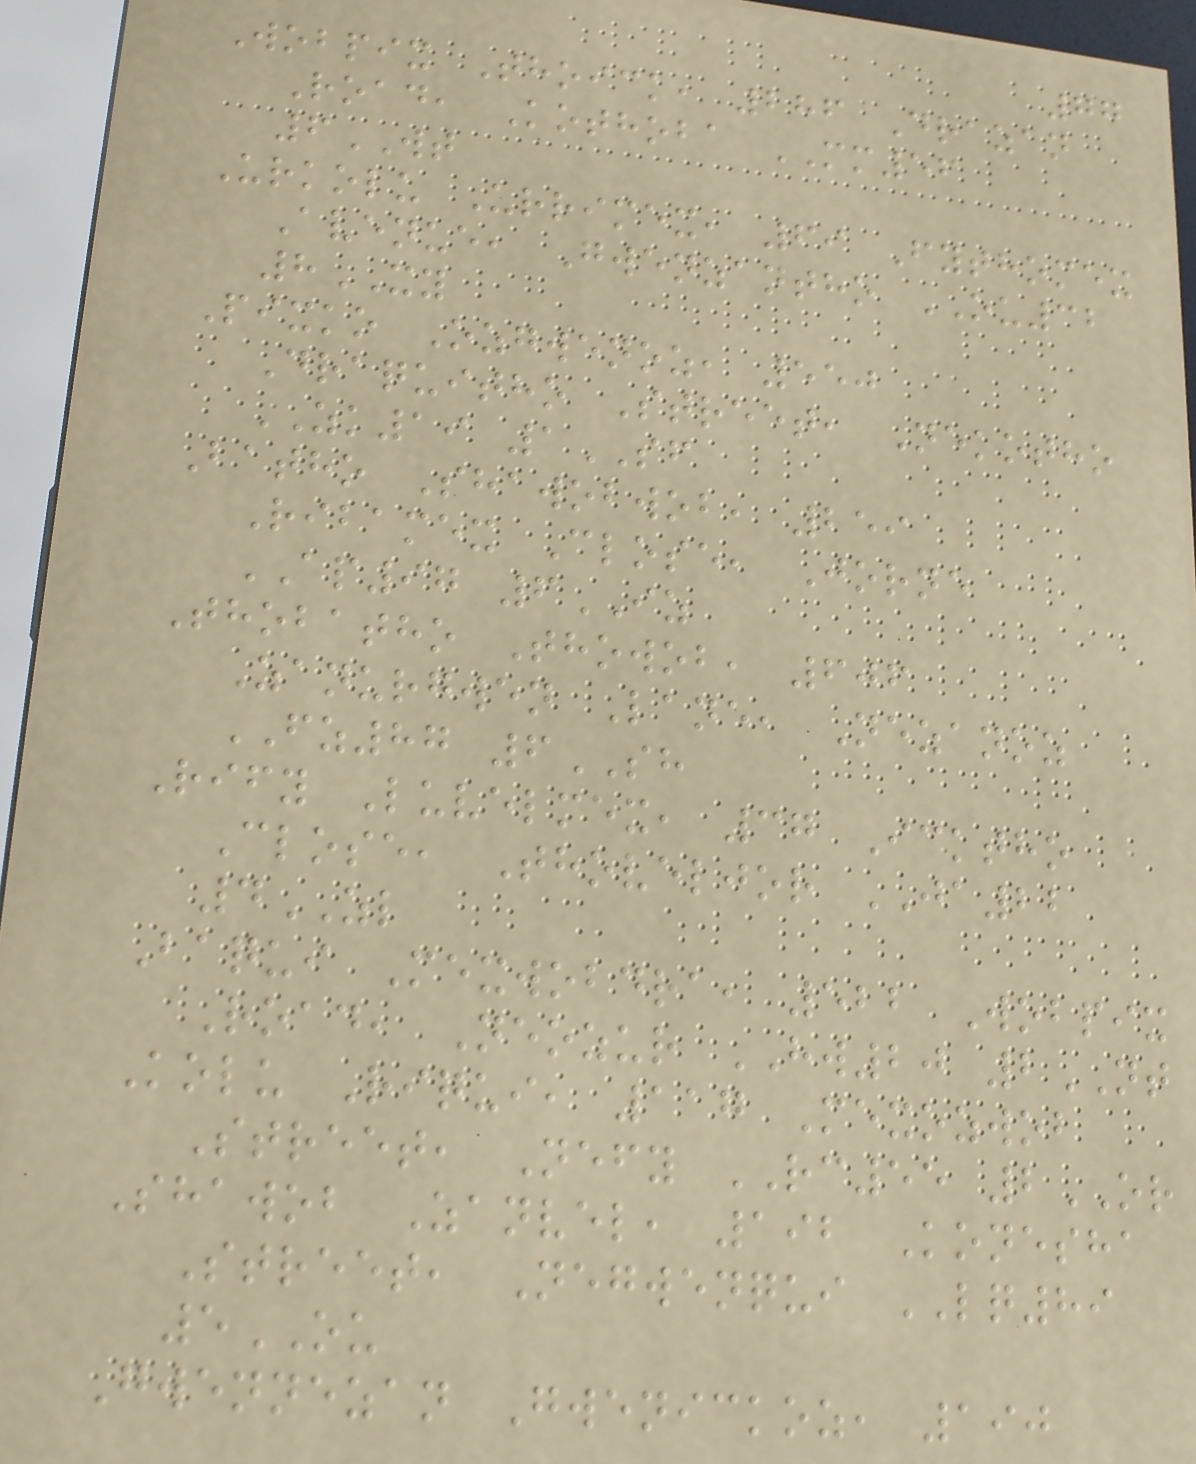77
Wobpix Thoick, 286 Drazan
Road, Kothoba MM56
6WT
Urkolu Urrimex, 69 Fythomex
Avenue, Gwenzantho OU32
8XY
Pixko Ozgwenoz, 550
Draquitho Street, Nekotho
ZK19 1SF
Batho Shawobwob, 259
Ribamex Close, Jorne
AP97 6IZ
Thobatho Thowob, 606
Zanurgwen Lane, Nezanoz
FZ87 6SH
Rify Luvelmex, 37 Icktho
Close, Thoveljor JA22
4ZL
Baqui Mexwobdra, 522 Wobpix
Road, Neozur HW20 2NT
Kolu Riqui, 117 Mexozwob
Street, Nefy RC55 2OR
Shawob Zanvel, 192 Konesha
Street, Negwenqui LQ89
5OU
Gwennezan Gwenickoz, 190
